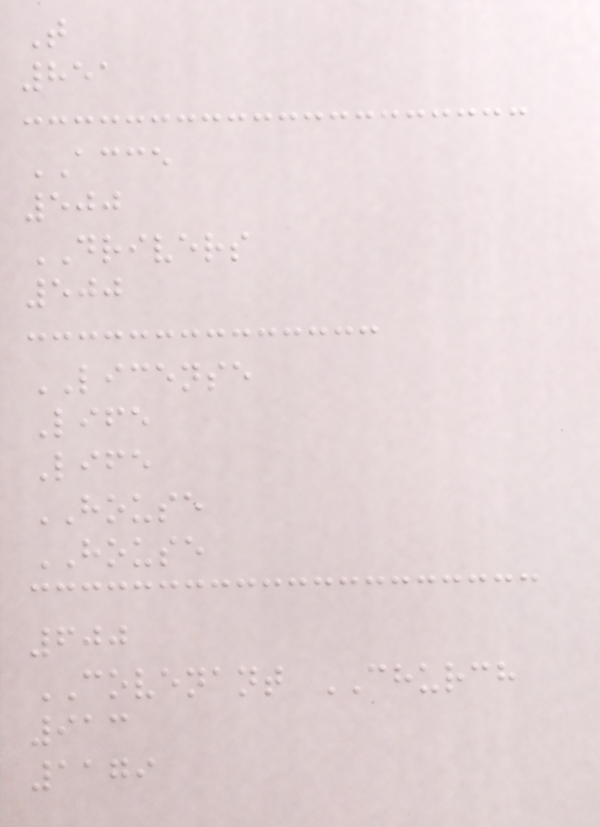T
851
ACCE
500
DRIVERS
500
LICENSE
Life
Life
HOUSE
HOUSE
600
COVENANT CHURCH
913
1179
